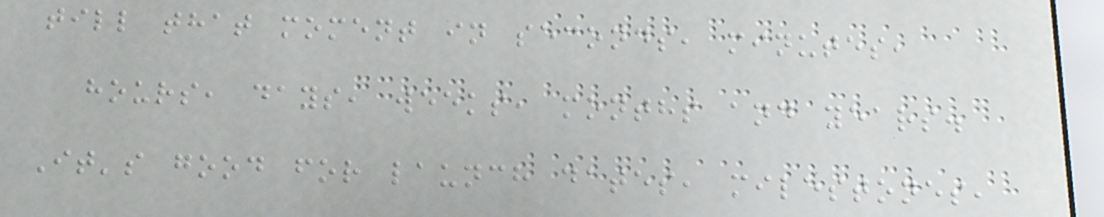till that moment in seconds, minutes,
hours, days, weeks, months and years.
It's good for launch dates, milestones,
